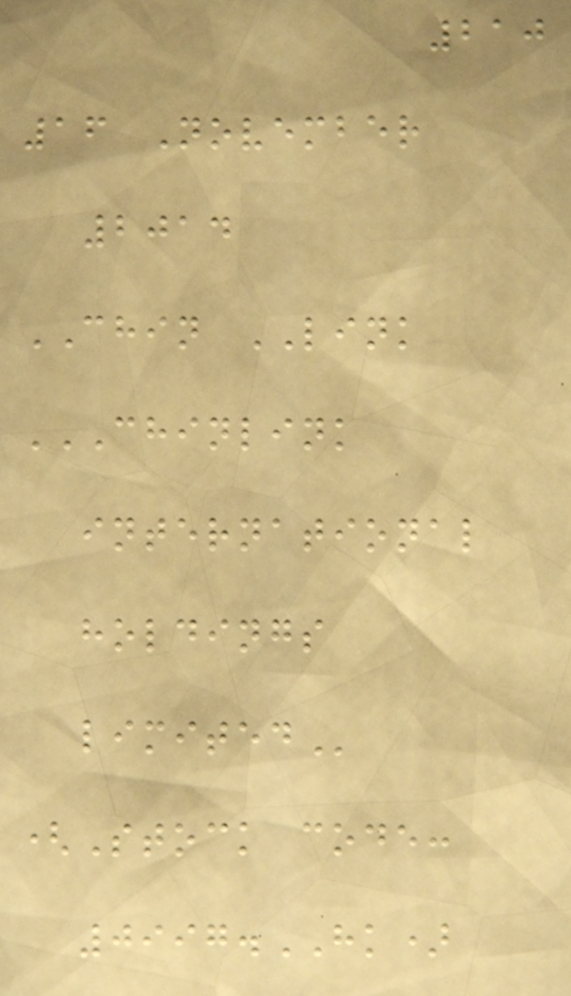210
16 November
2014
CHIN LINK
CHINLINK
INTERNATIONAL
HOLDINGS
LIMITED
(Stock code:
0997.HK)
